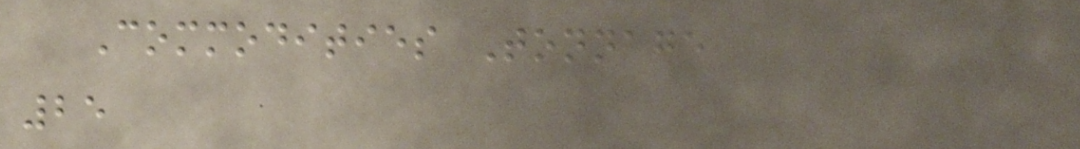Commodities Tonnage
25
